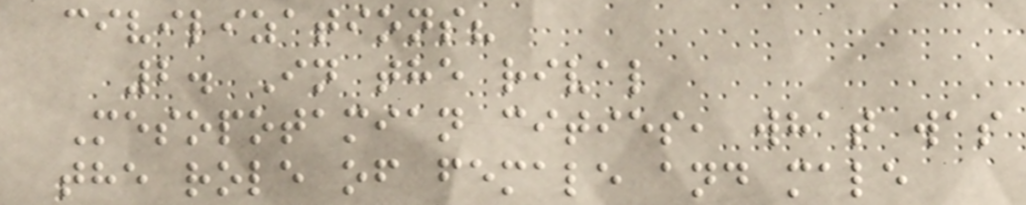civilizations?
2. In the rival
Mesopotamian cities, what was
the role of female and male
